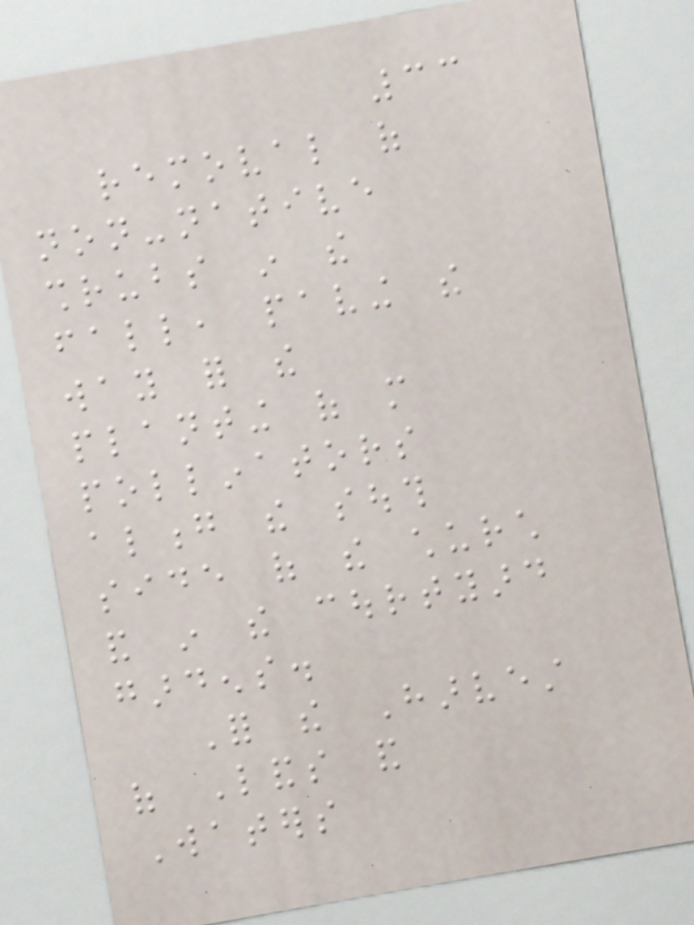33
removal of
non-native
shrubs in the
fall, paving the
way for the
planting of more
pollinators
along the south
side of the church
and in the courtyard
gardens.
For the Harvest
of Lands and
Waters
